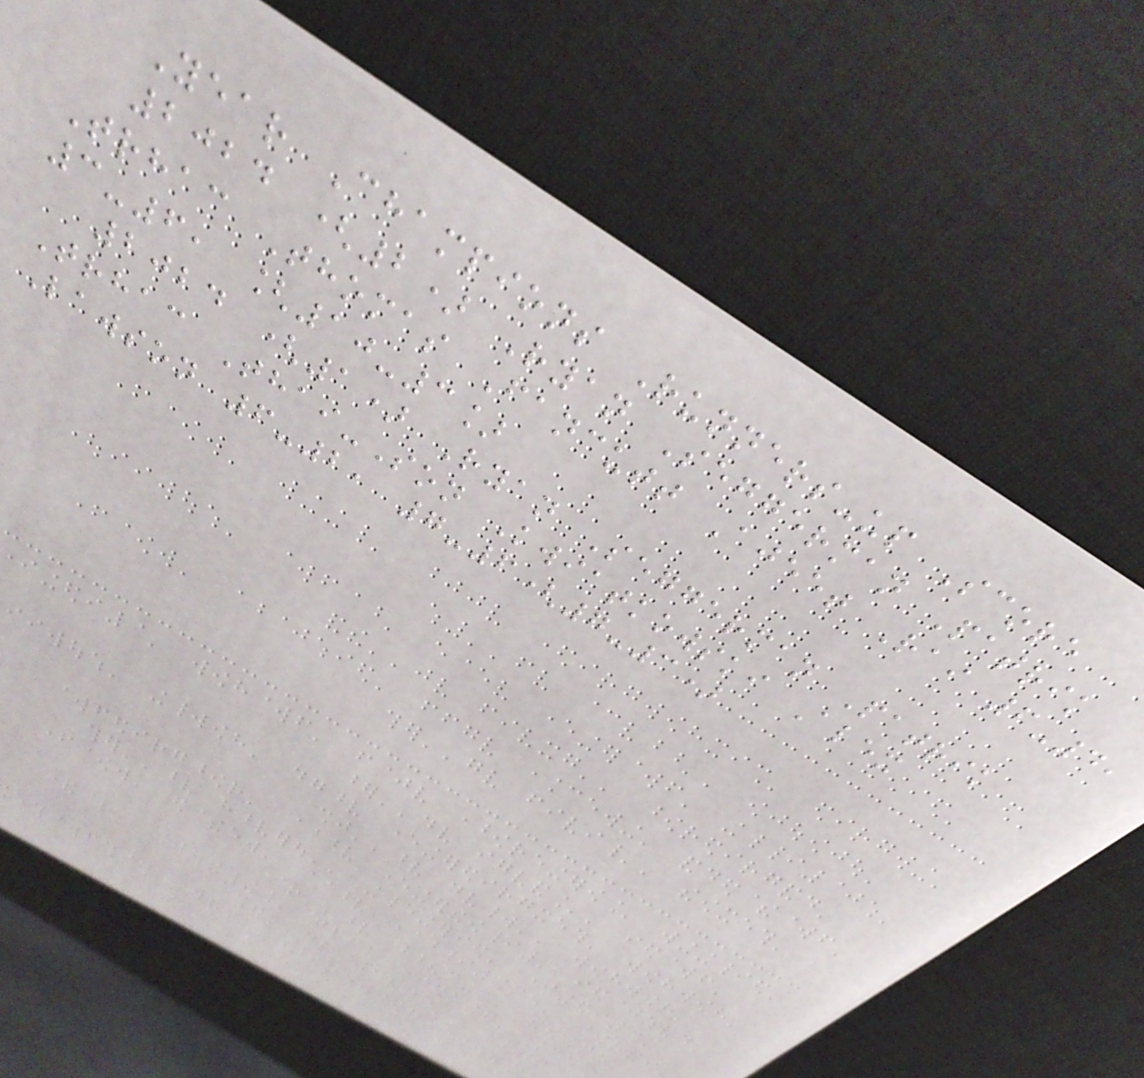Year Champions Runners-up Score
2024 (2) Ryan Seggerman Patrik
Trhac Thomas Fancutt Ajeet Rai 6-4,
3-6, [10-3]
2024 (1) Ryan Seggerman Patrik
Trhac Thai-Son Kwiatkowski Alex
Lawson 6-2, 7-6(7-3)
